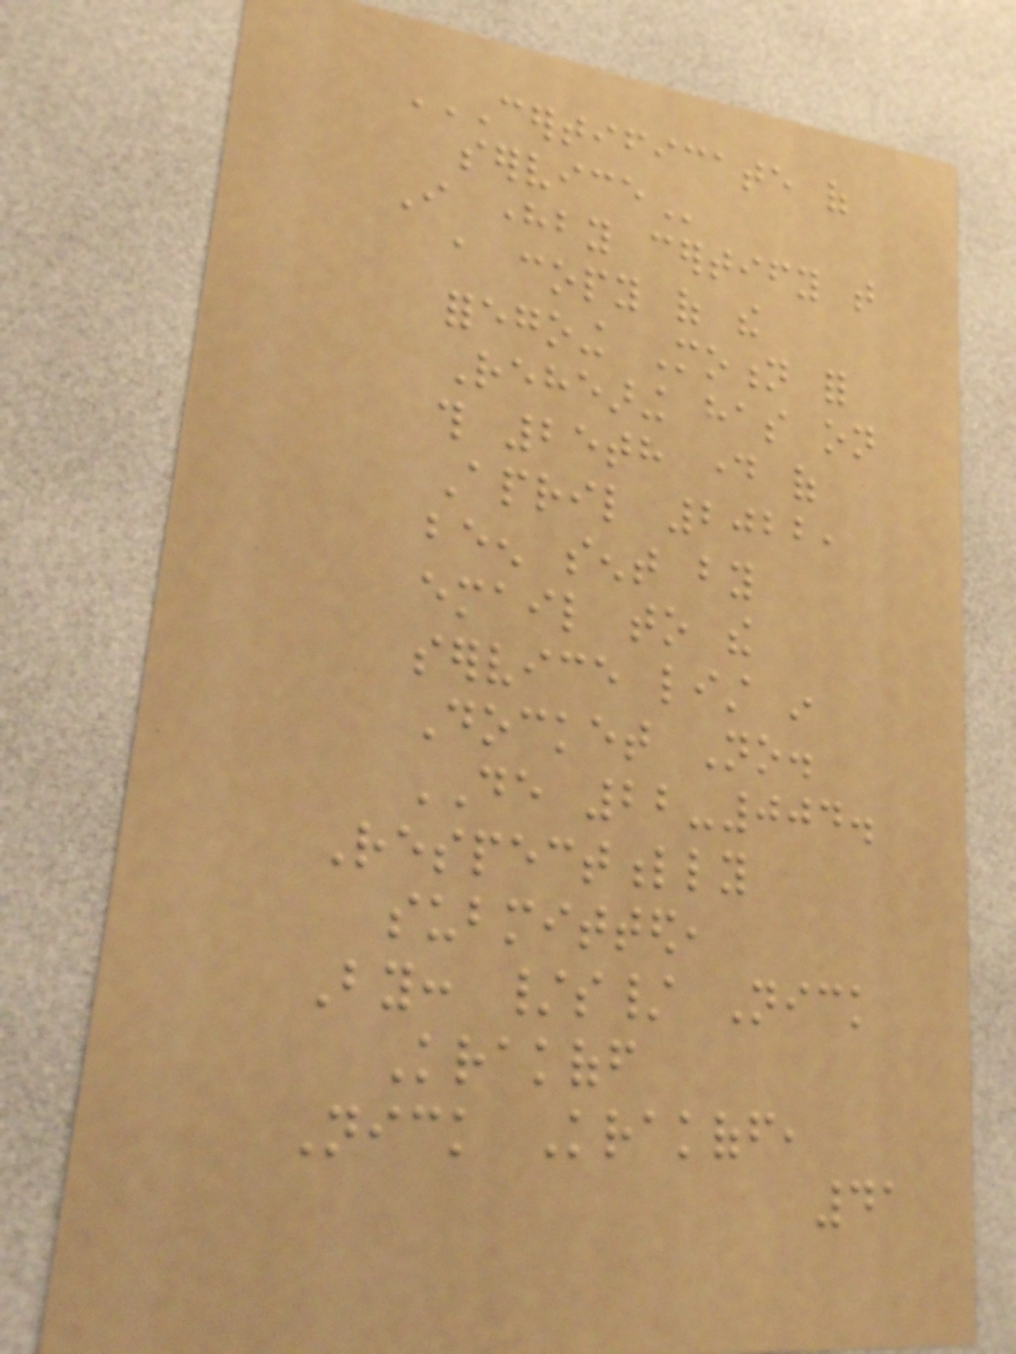CERTIFICATE OF
SERVICE
I hereby certify that
a copy of the
foregoing Motion for
Rehearing has on
this 25th day of
April 2022,
been sent by
email to the
service list in
Docket No.
DE 22-004.
Respectfully
submitted,
By: /s/ Nick
Krakoff
Nick Krakoff,
41
